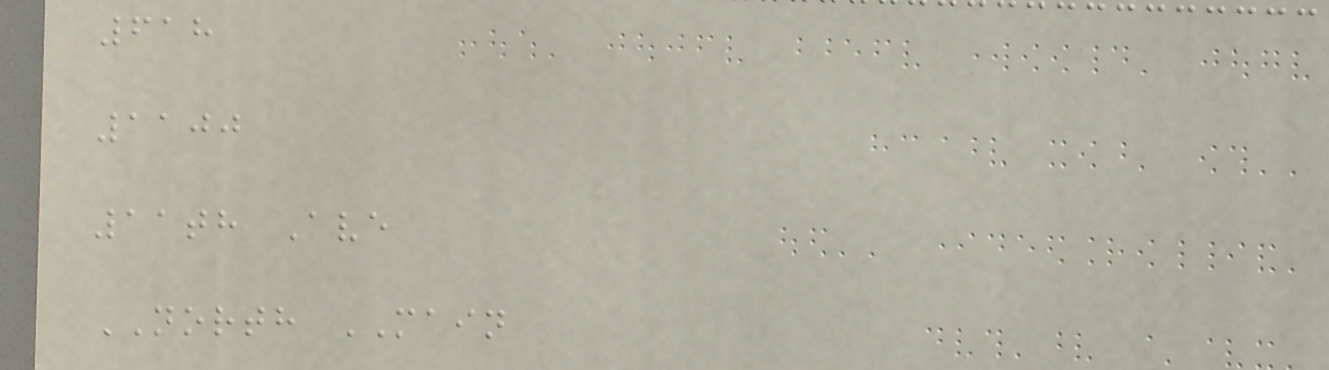618
1100
11th Ave
NORTH MAIN
